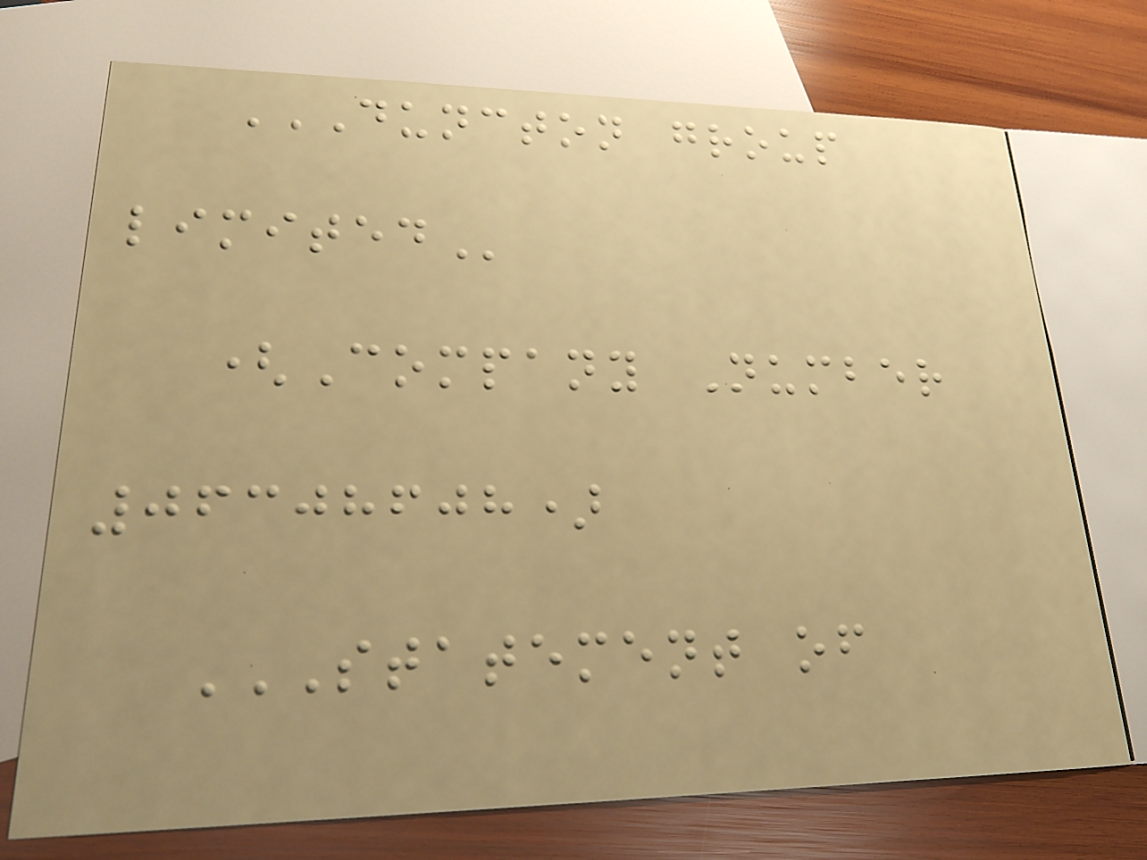DUNCTON GROUP
LIMITED
(Company Number
06308608)
STATEMENT OF
